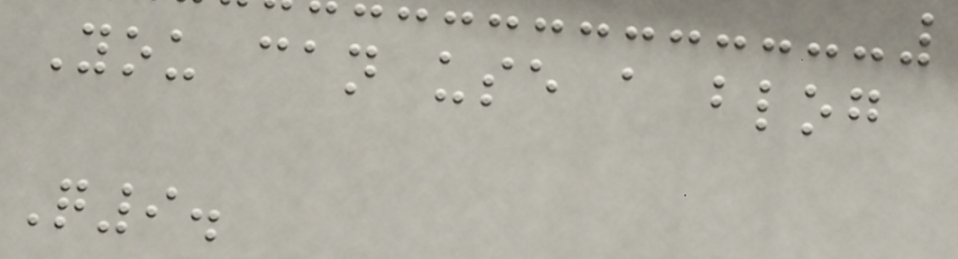You can use a blog
Q9.
